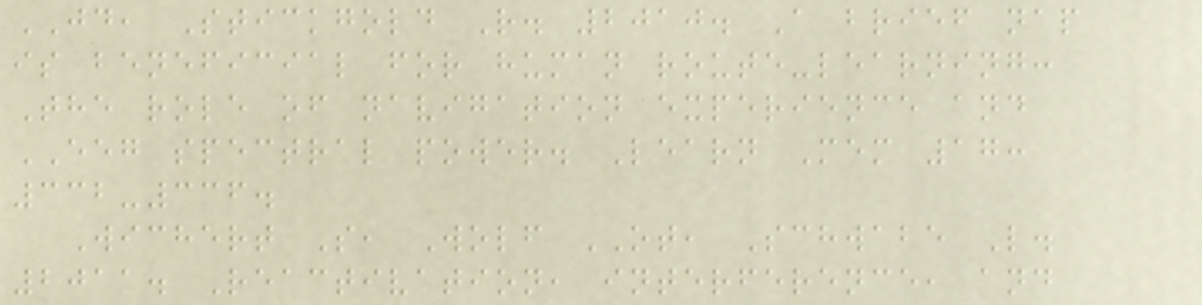JD, Stickgold R. 2010. A brief nap
is beneficial for human route-learning:
The role of navigation experience and
EEG spectral power. Learn Mem 17:
332-336.
Wichert S, Wolf OT, Schwabe L.
2011. Reactivation, interference, and
